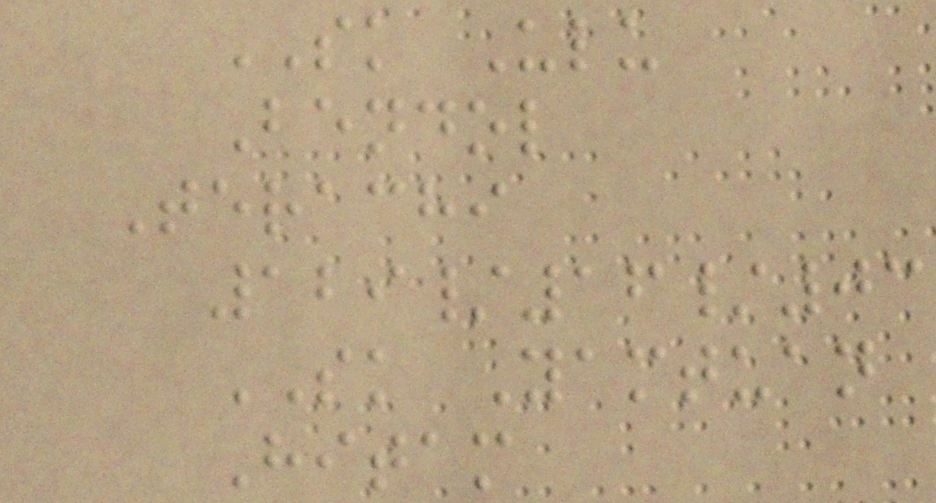SK Ulu
Bendol
Terachi
129/16/03
SK Yamtuan
Hitam
